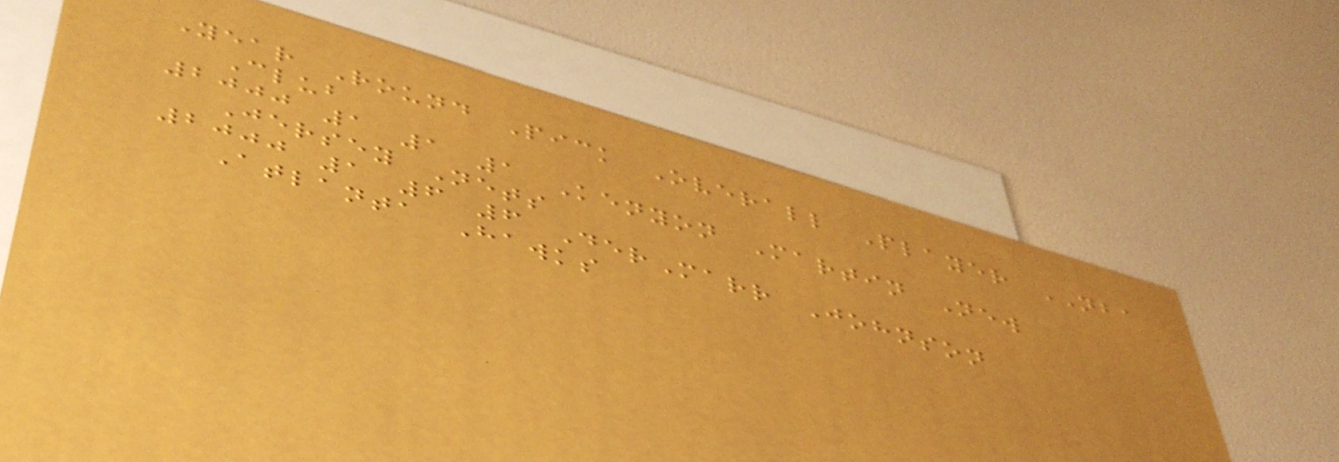Year Round Pick Overall Player NBA
Club
2000 1 1 1 Kenyon Martin New
Jersey Nets
2000 1 6 6 DerMarr Johnson
Atlanta Hawks
